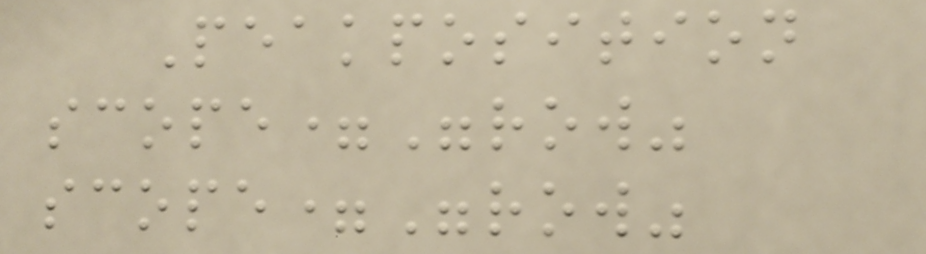Peakposition
scope="row"
scope="row"
